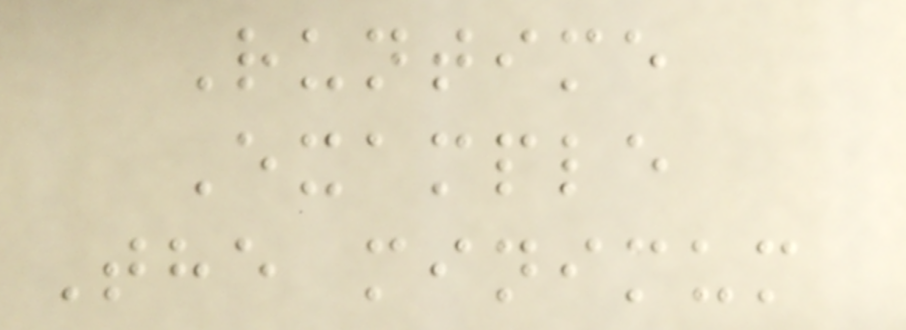Runtime
Example
The minimum
